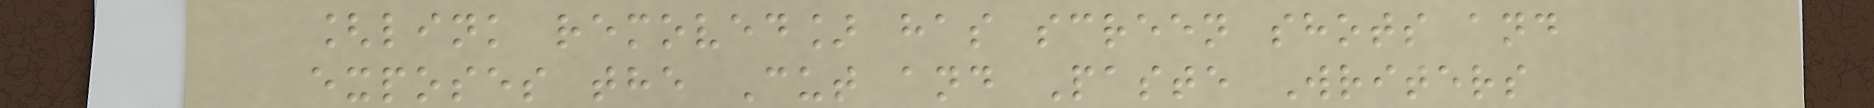[link removed] has screen shots and
exposes the Cut and Paste Writers
